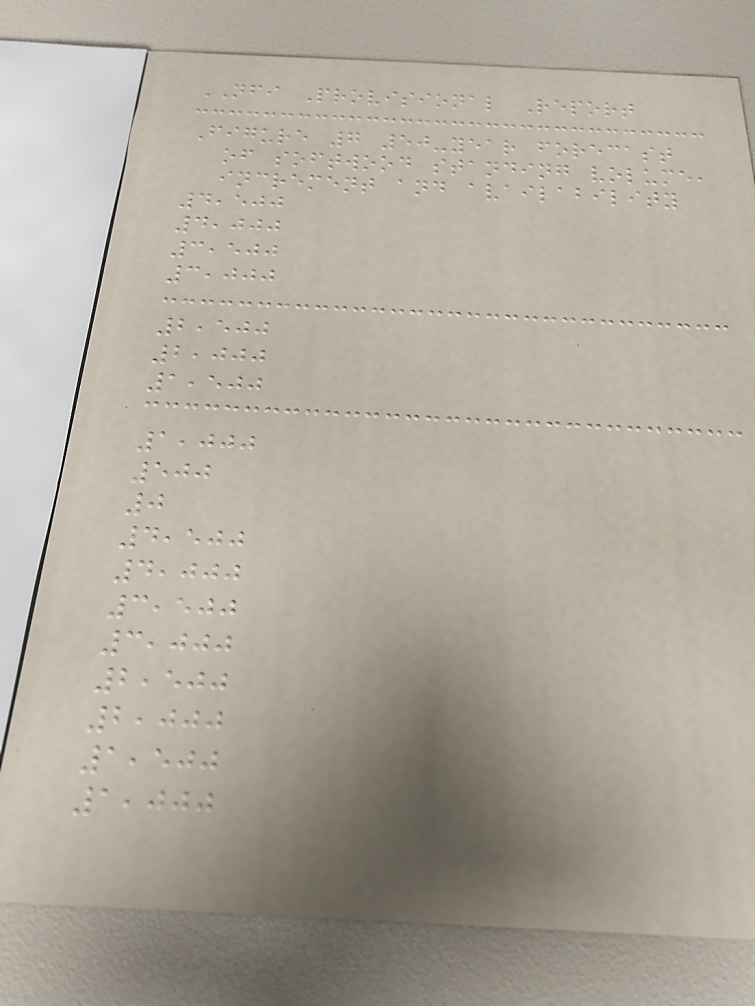NFI Provisional Report
Figure 7 50-year forecast
of softwood standing volume,
increment and availability
4,500
4,000
3,500
3,000
2,500
2,000
1,500
1,000
500
0
4,500
4,000
3,500
3,000
2,500
2,000
1,500
1,000
